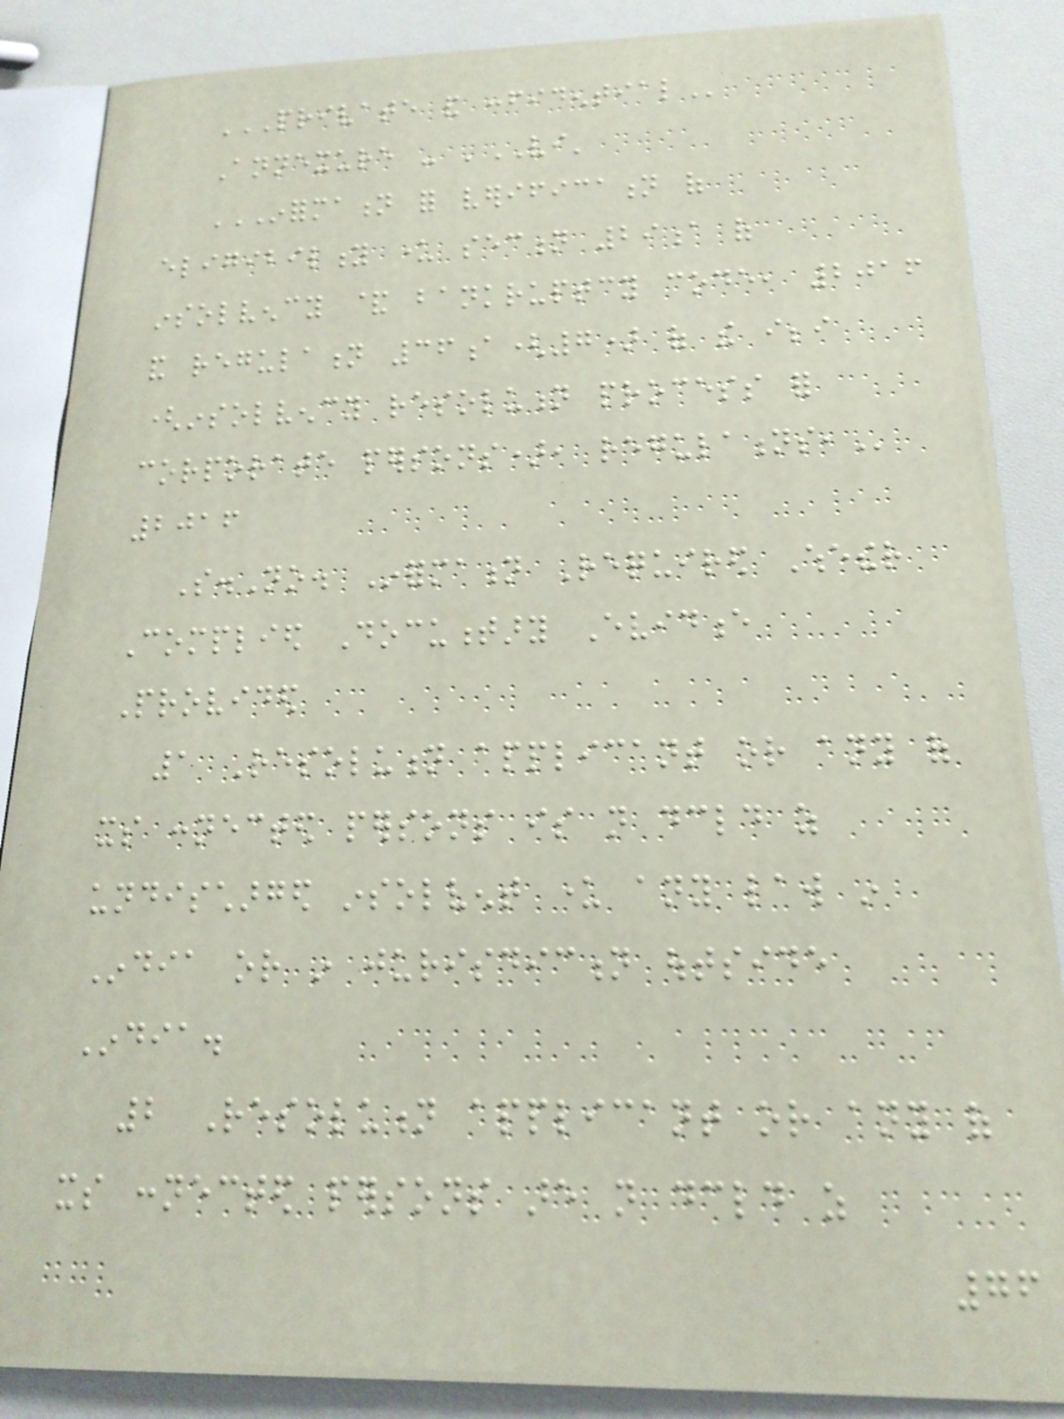PRIVATE AND CONFIDENTIAL
Annexure - 'VI'
INFORMATION FOR VERIFICATION OF
ELIGIBILITY UNDER SECTION 29A OF
INSOLVENCY & BANKRUPTCY CODE, 2016
AND REGULATION 36A(7) OF THE IBBI
(INSOLVENCY RESOLUTION PROCESS FOR
CORPORATE PERSONS), REGULATIONS,
2016
S.No. Information Required Whether
Complied Documentary Evidence
Provided
1 Resolution applicant or any of
its connected persons is not declared as
undischarged insolvent under any law in
India or in jurisdiction outside
India.
2 Resolution applicant or any of
its connected persons are not declared as
76
